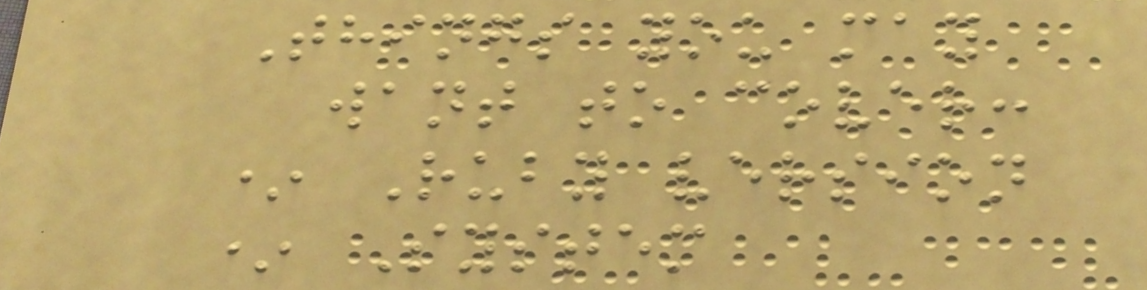Things you may
want to cover:
* Ruby version
* System
